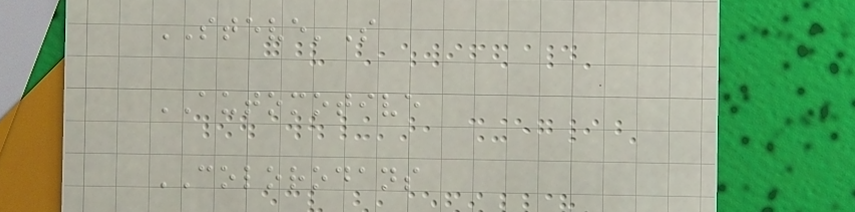STEVE'S
AUTOMOTIVE
COLORODANS
